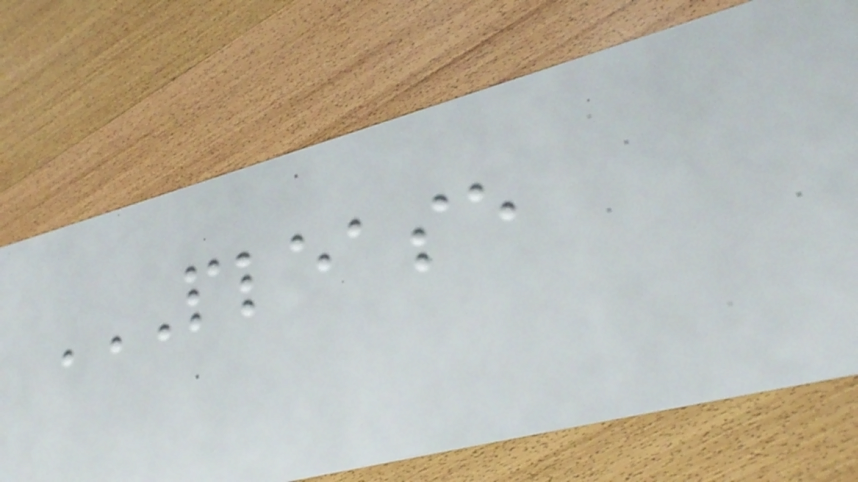PLEASE
